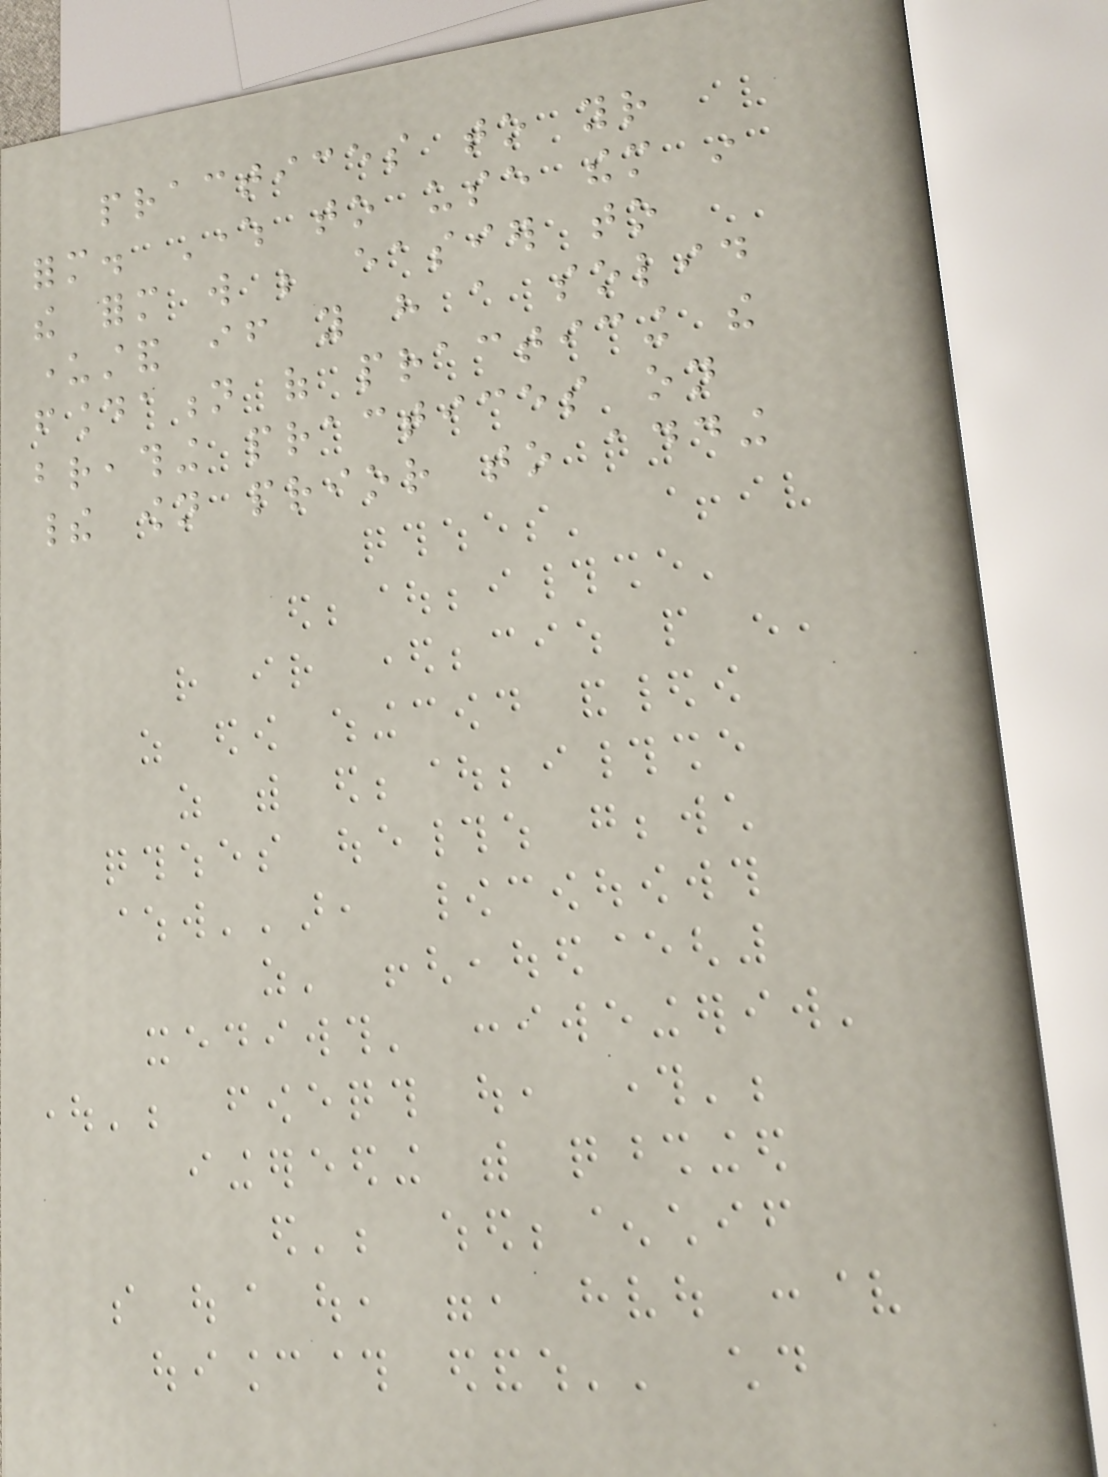practices to your
form. Where to use them in
the form will be easier to
understand if you have a solid
foundation of practicing the
breathing practices on
their own prior to adding
